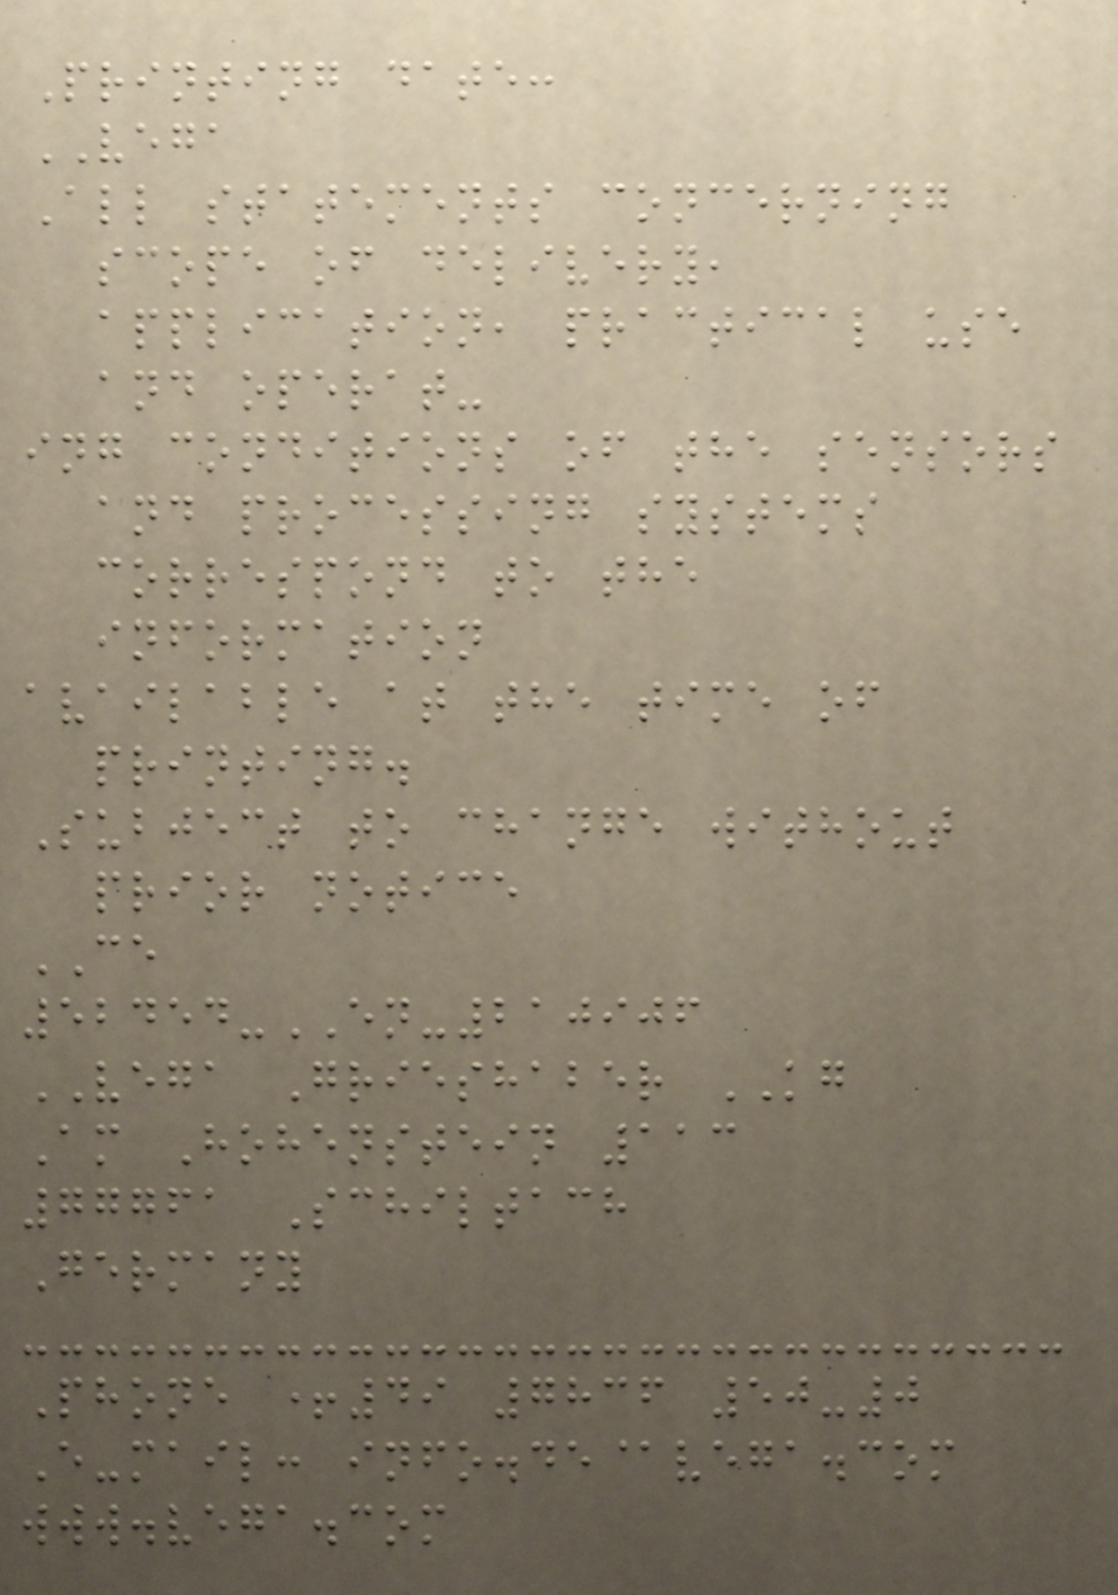Printing date:
VEGA
All statements concerning
scope of delivery,
application, practical use
and operat-
ing conditions of the sensors
and processing systems
correspond to the
information
available at the time of
printing.
Subject to change without
prior notice
CE
52454-EN-210906
VEGA Grieshaber KG
Am Hohenstein 113
77761 Schiltach
Germany
Phone +49 7836 50-0
E-mail: info.de@vega.com
www.vega.com
